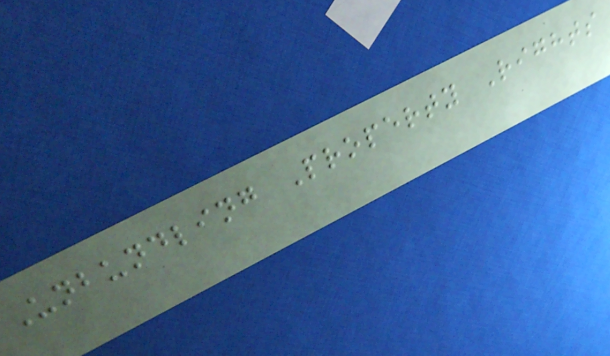Unbundling Property Rights
